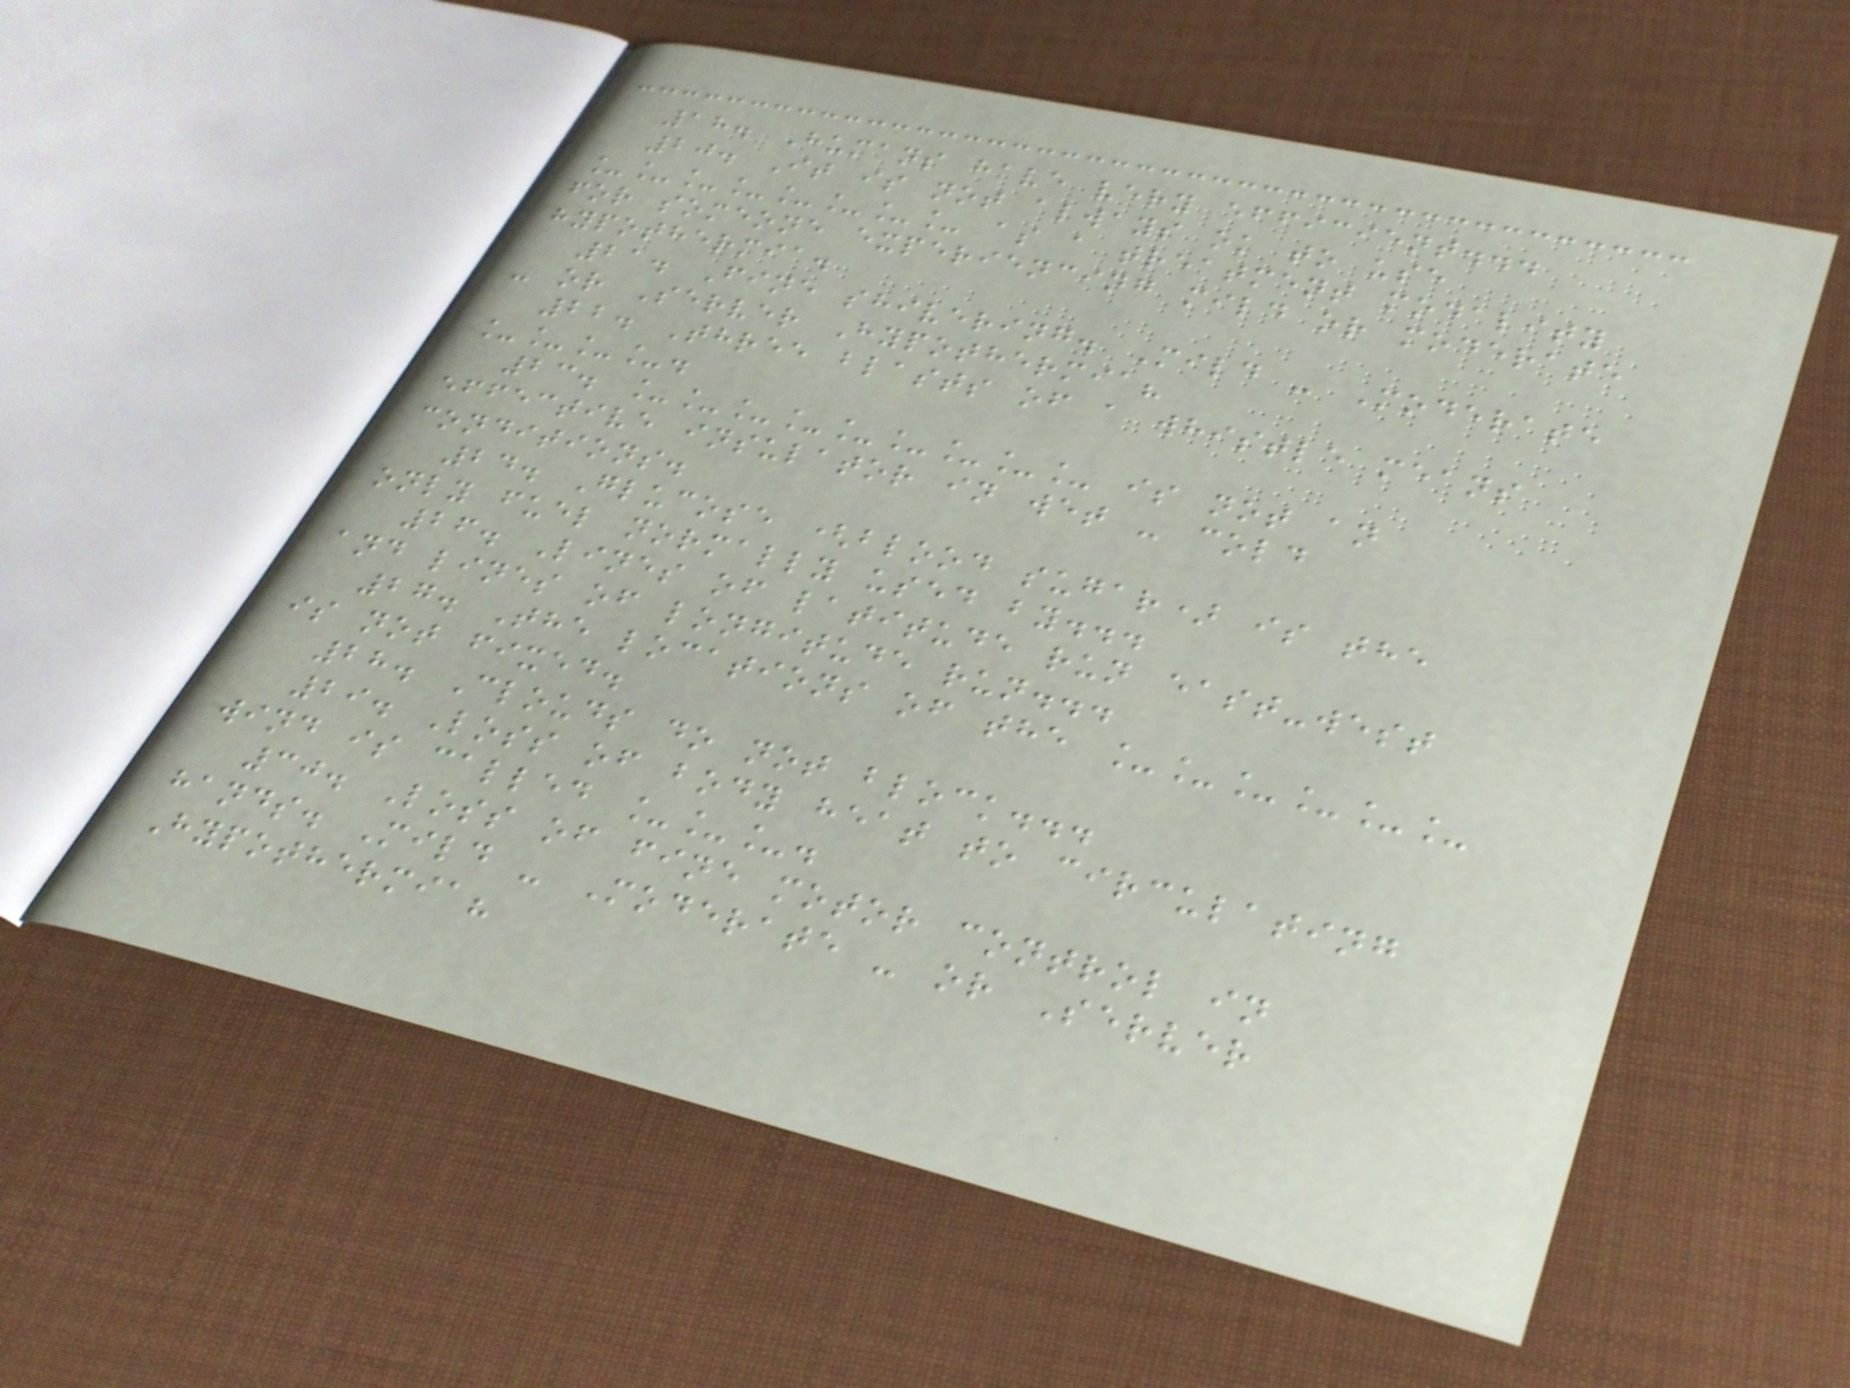18. Humans have very efficient...
20. It is not always ok to use
________ as a treatment modality
for someone experiencing mild or moderate
hypothermia.
21. Fine shivering. Mild - Moderate
- or Server Hypothermia?
22. Three blasts of a whistle means
____.
23. _________ is not an
effective insulator in wet - cold
conditions.
24. Glucose (blood sugar) is the
only fuel normally used by...
26. Lines of latitude run east-west
and lines of longitude run...
27. The locations of the ______
is not fixed.
28. Clouds do not block...
29. Loss of body heat to circulating
wind is called ___.
30. Loss of fine motor control in
hands. Mild - Moderate - or Server
Hypothermia?
